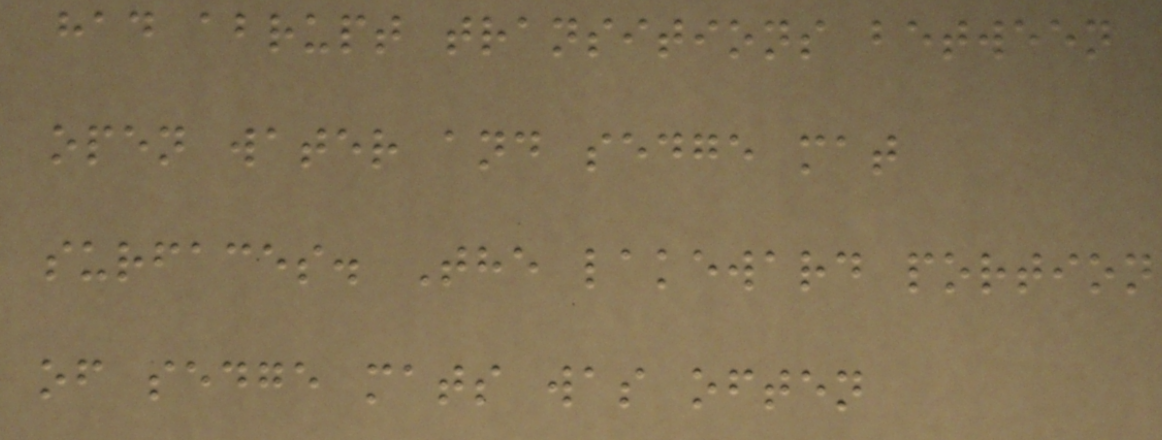had abrupt transitions between
open water and sedge mat
surfaces. The lakeward portion
of sedge mats was often
